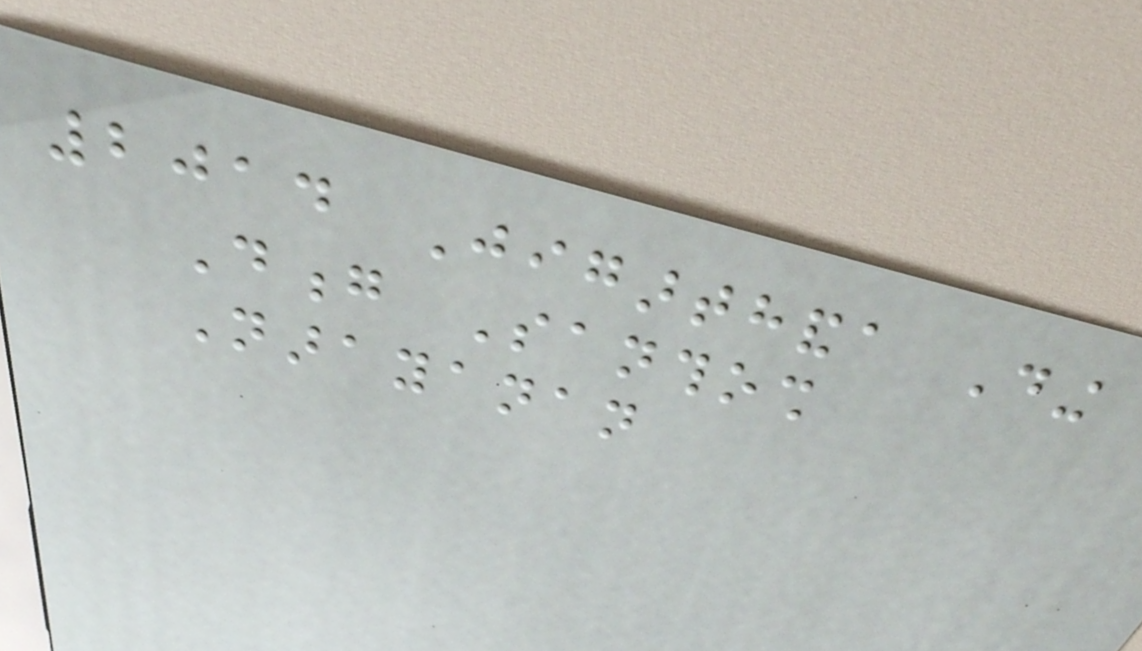2014 Jigarthanda Ding
Dong Santhosh
Narayanan
